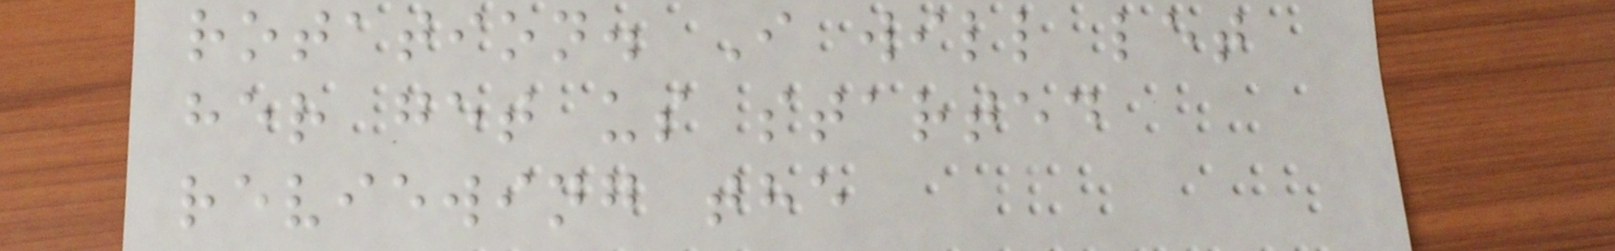rotation. I will let
her get us started
reviewing the
